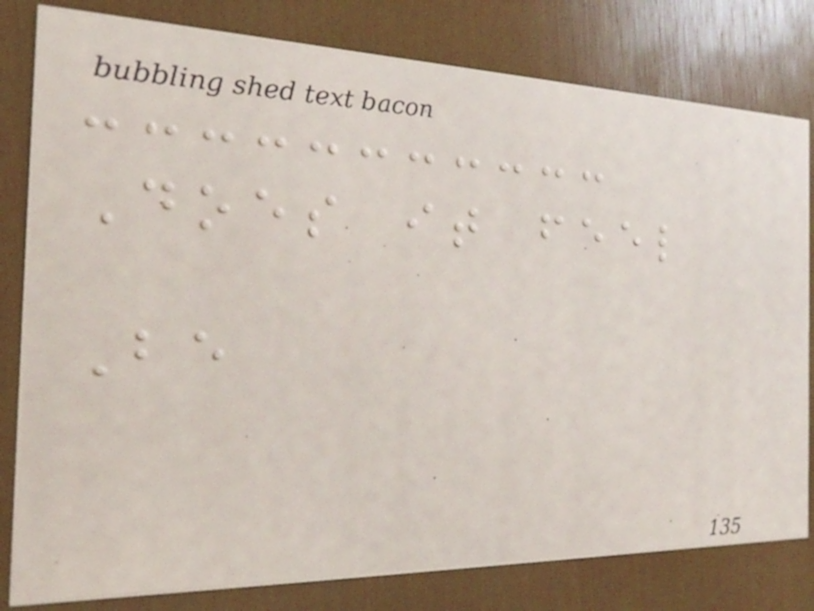Does it feel
Be
